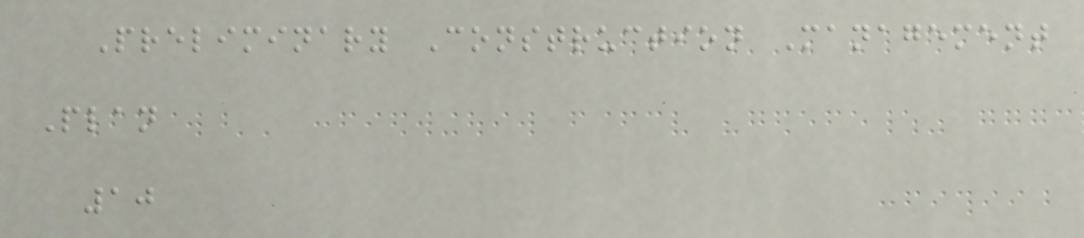Preliminary Construction Management
Plan
10
